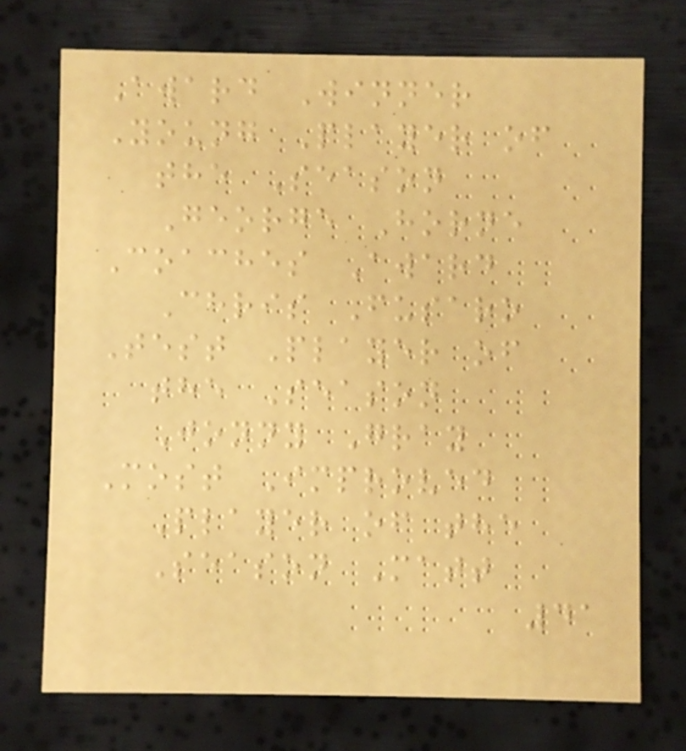Award Winner
Young Player of
the Season
George Horne
Coaches Award
Chris Fusaro
Test Player of
the Season
Jonny Gray
Most Improved
Player of the
Season Matt
41
